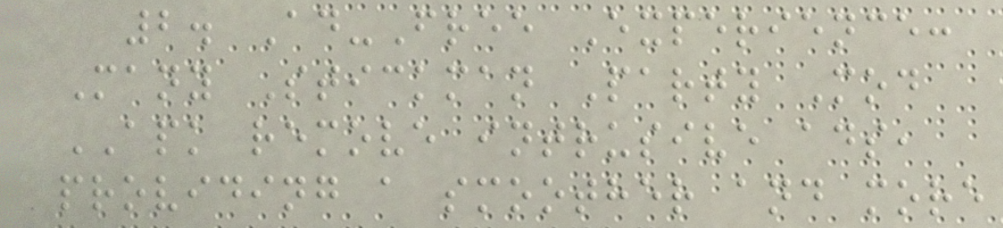2. Ad-Free Experience:
Many Stickman Party Mod
APK remove intrusive ads,
providing a smoother and more
